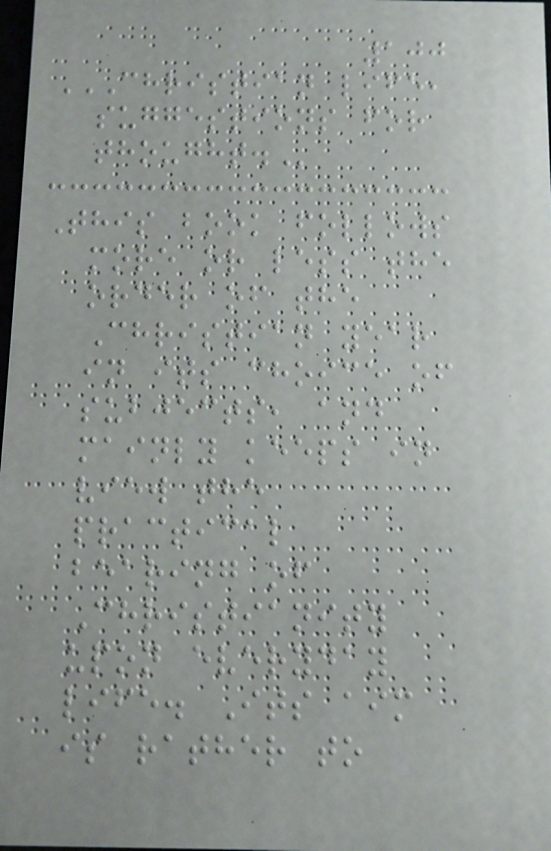100
CHRISTIAN LIFE,
SUGGESTIONS FOR
THOUGHT.
This book follows
more or less the
order of the
Christian year
in its choice of
subjects, and
mainly keeps in
view the
practical
bearing of
Christianity
upon everyday
life. Its aim
is rather to
